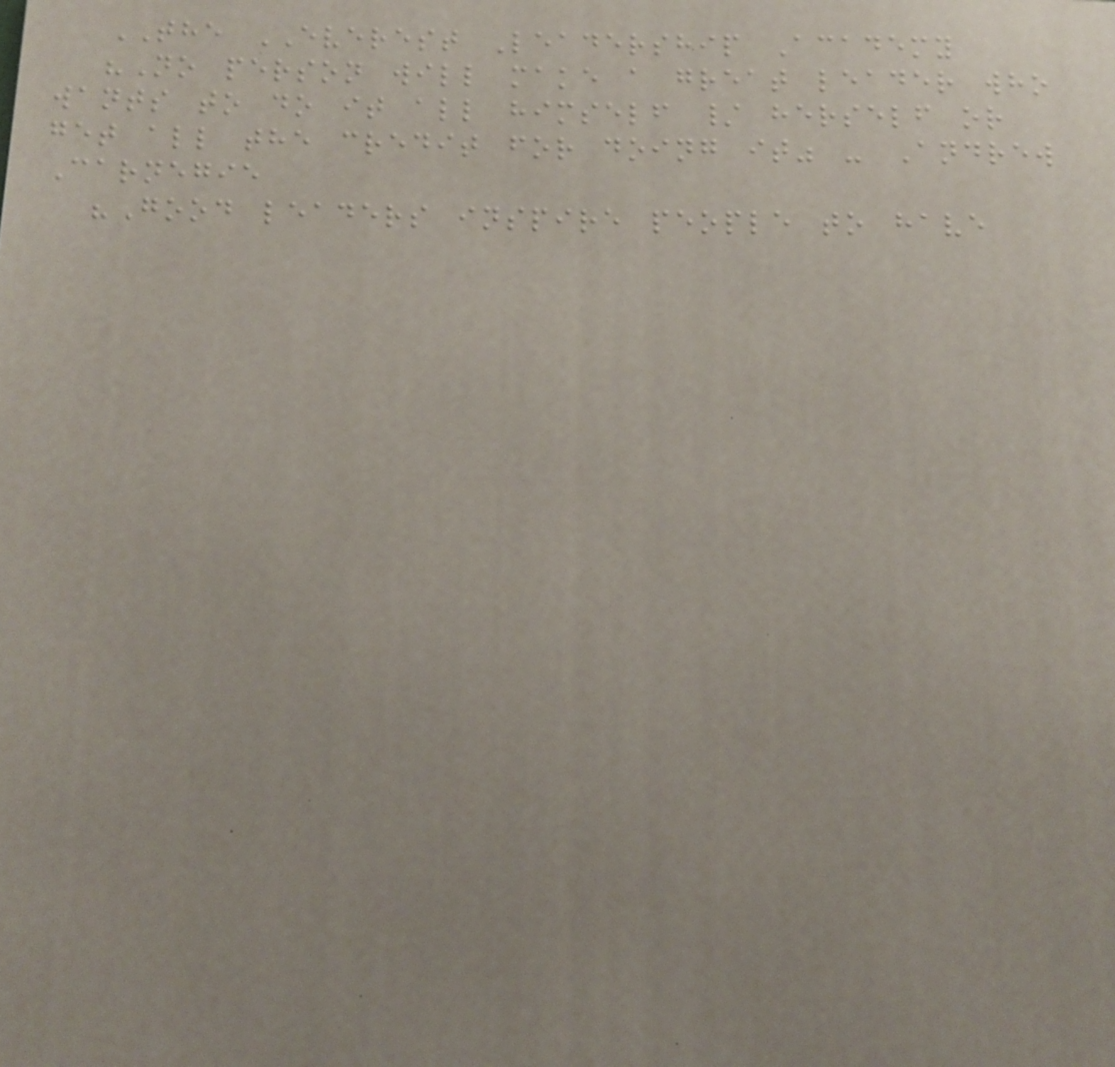THE EVEREST Leadership Academy
"No person will make a great leader who
wants to do it all himself / herself or
get all the credit for doing it" - Andrew
Carnegie
"Good leaders inspire people to have
